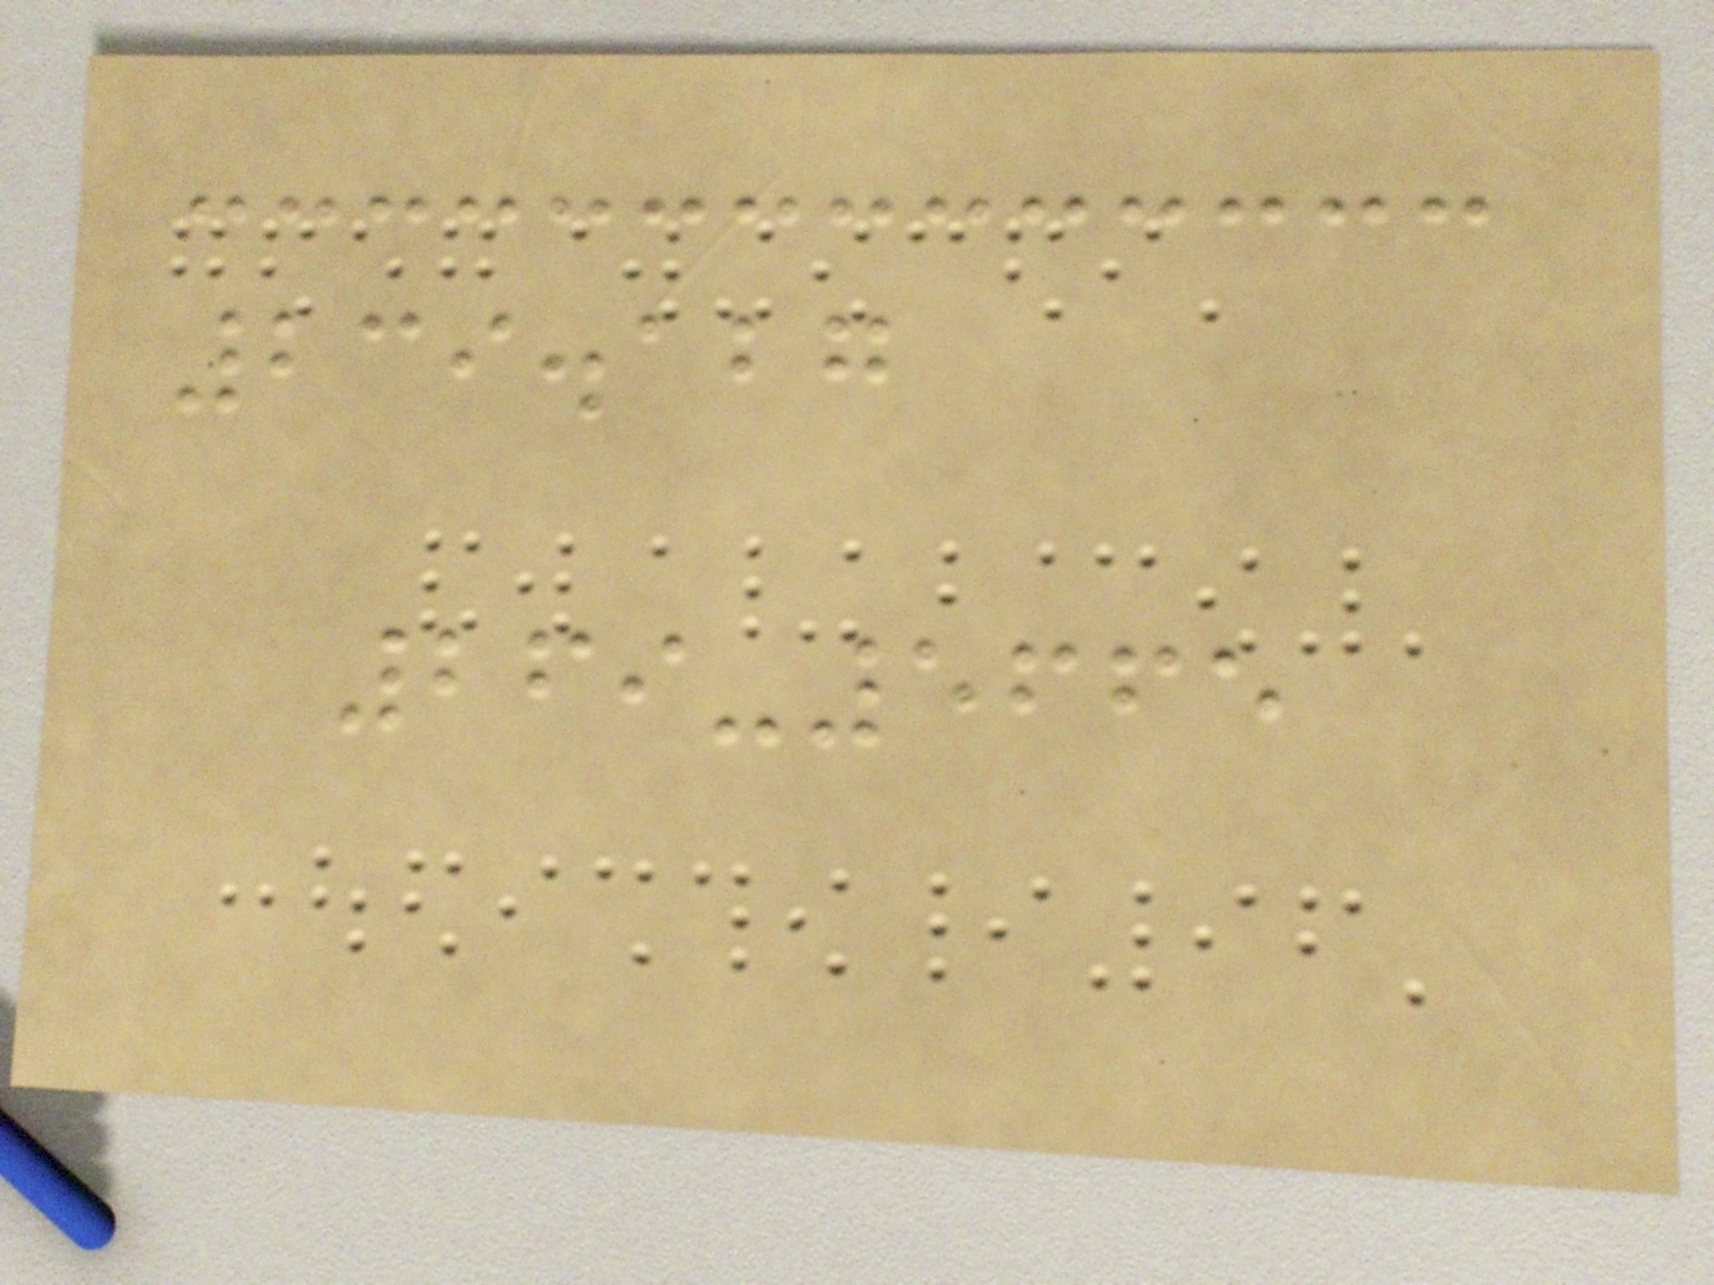239.127
269-5665
